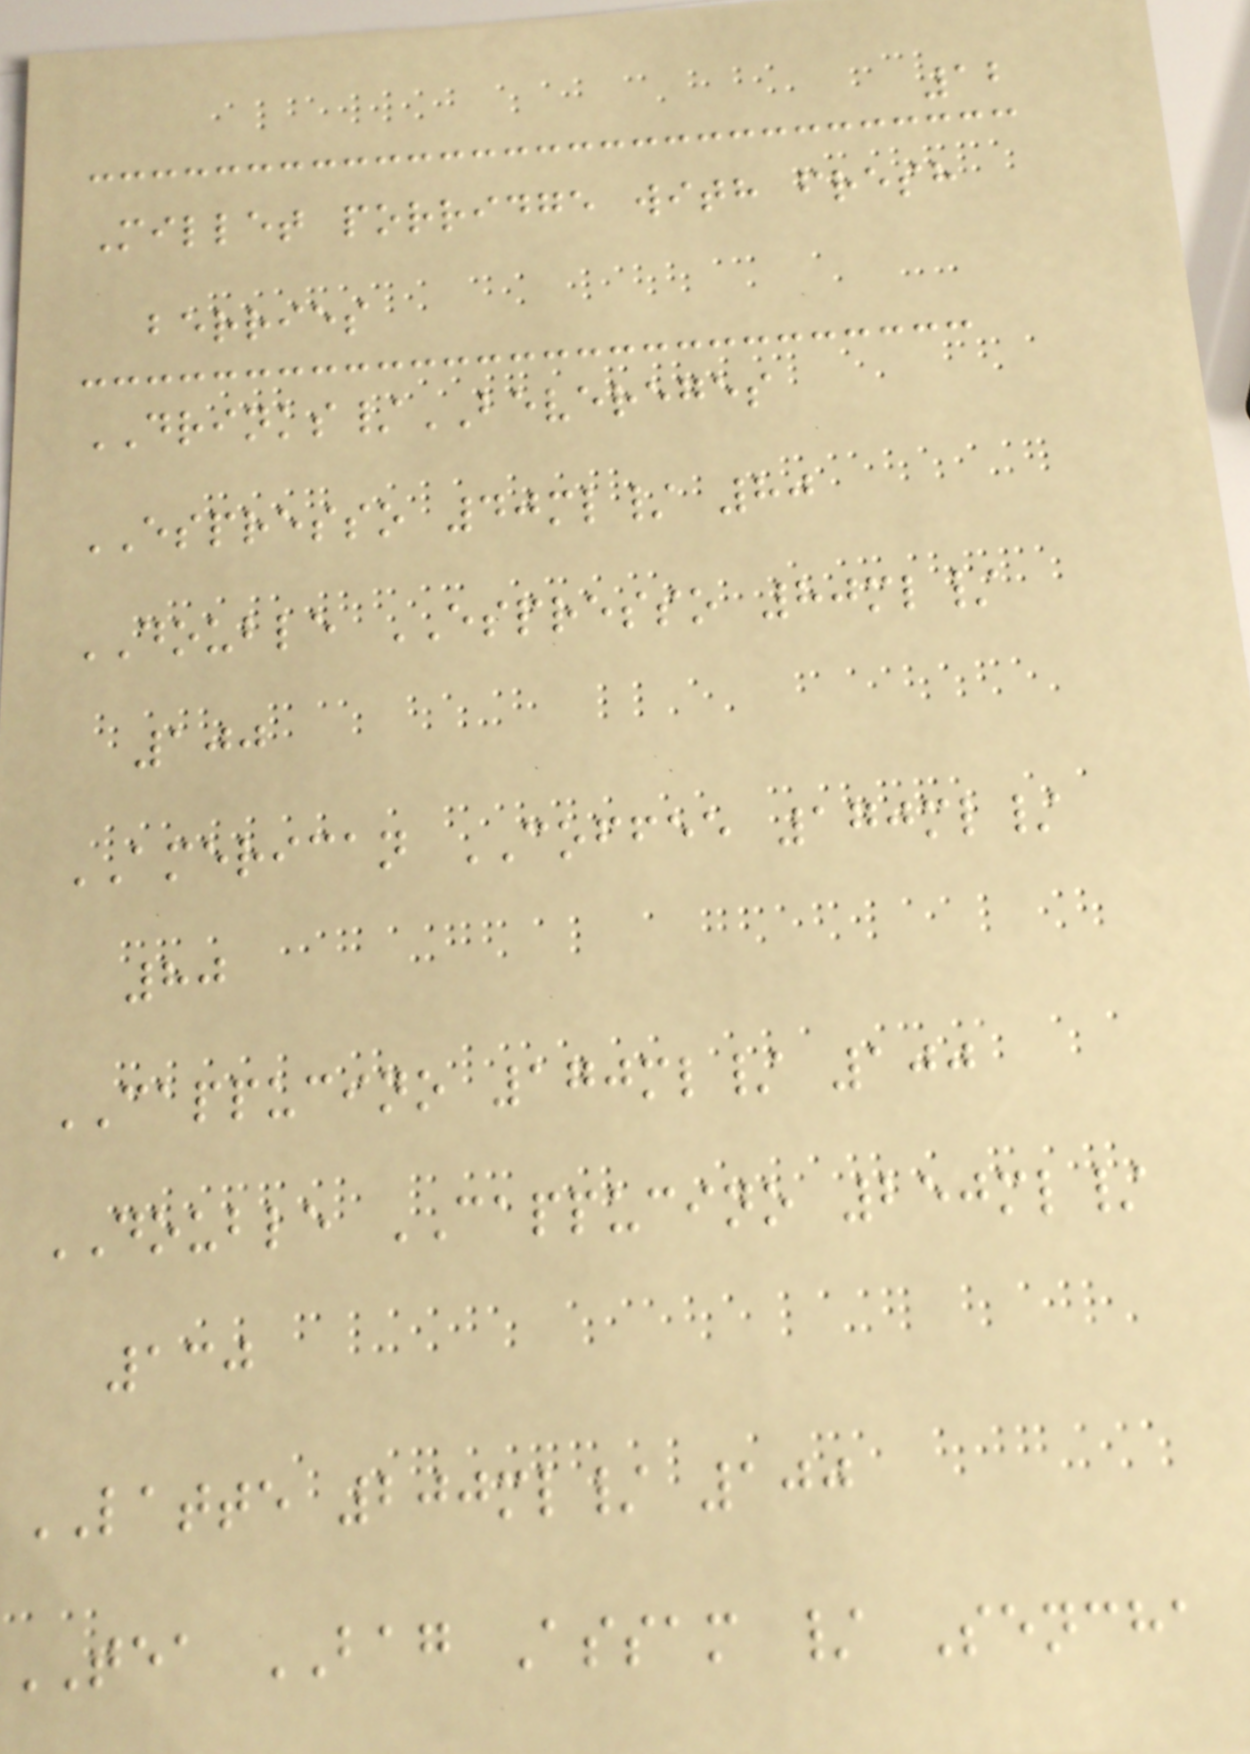12
Millet porridge with fresh
berries
DRINKS/BEVEREGES
ESPRESSO 40ml/ 80
DOUBLE ESPRESSO 80ml/
100
AMERICAN COFFEE 170ml/
80
CAPPUCINO 170ml/ 100
DOUBLE CAPPUCINO 250ml/
130
LATTE 200ml/ 100
TEA BAG Assam / Sencha
